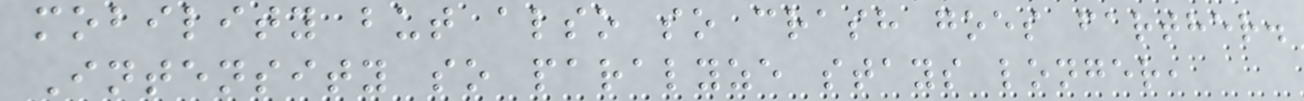mobility but also so crash goes farther.
Intensity so paralyze stays longer,
